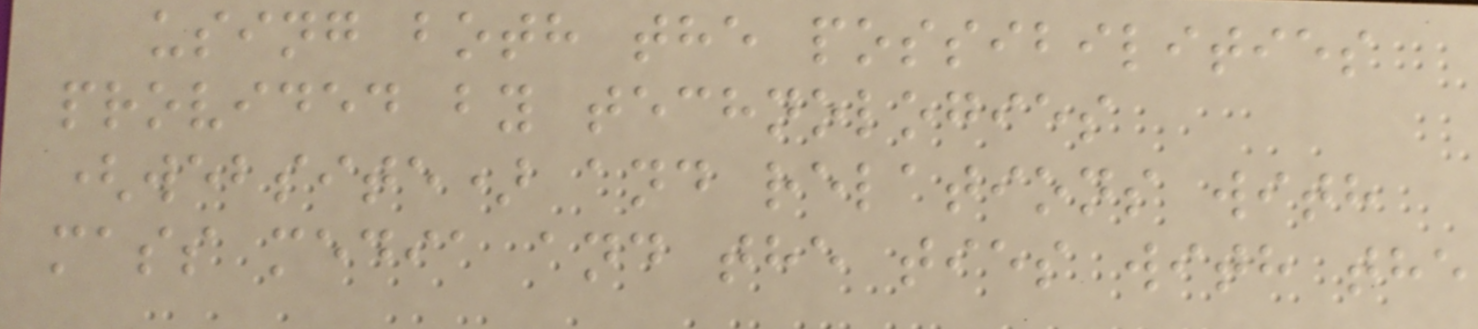using both the possibilities
provided by technologies
(website) and relations with
mass media and the ties with the
